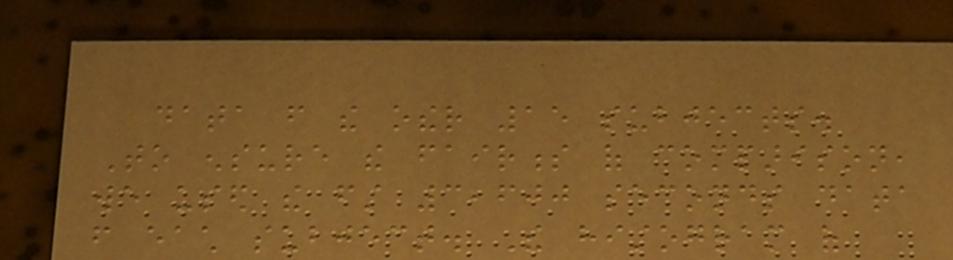data from the other 15 subjects.
To ensure the fairness of comparison,
we used the first 3,600 seconds data
from each subject. The histogram of
